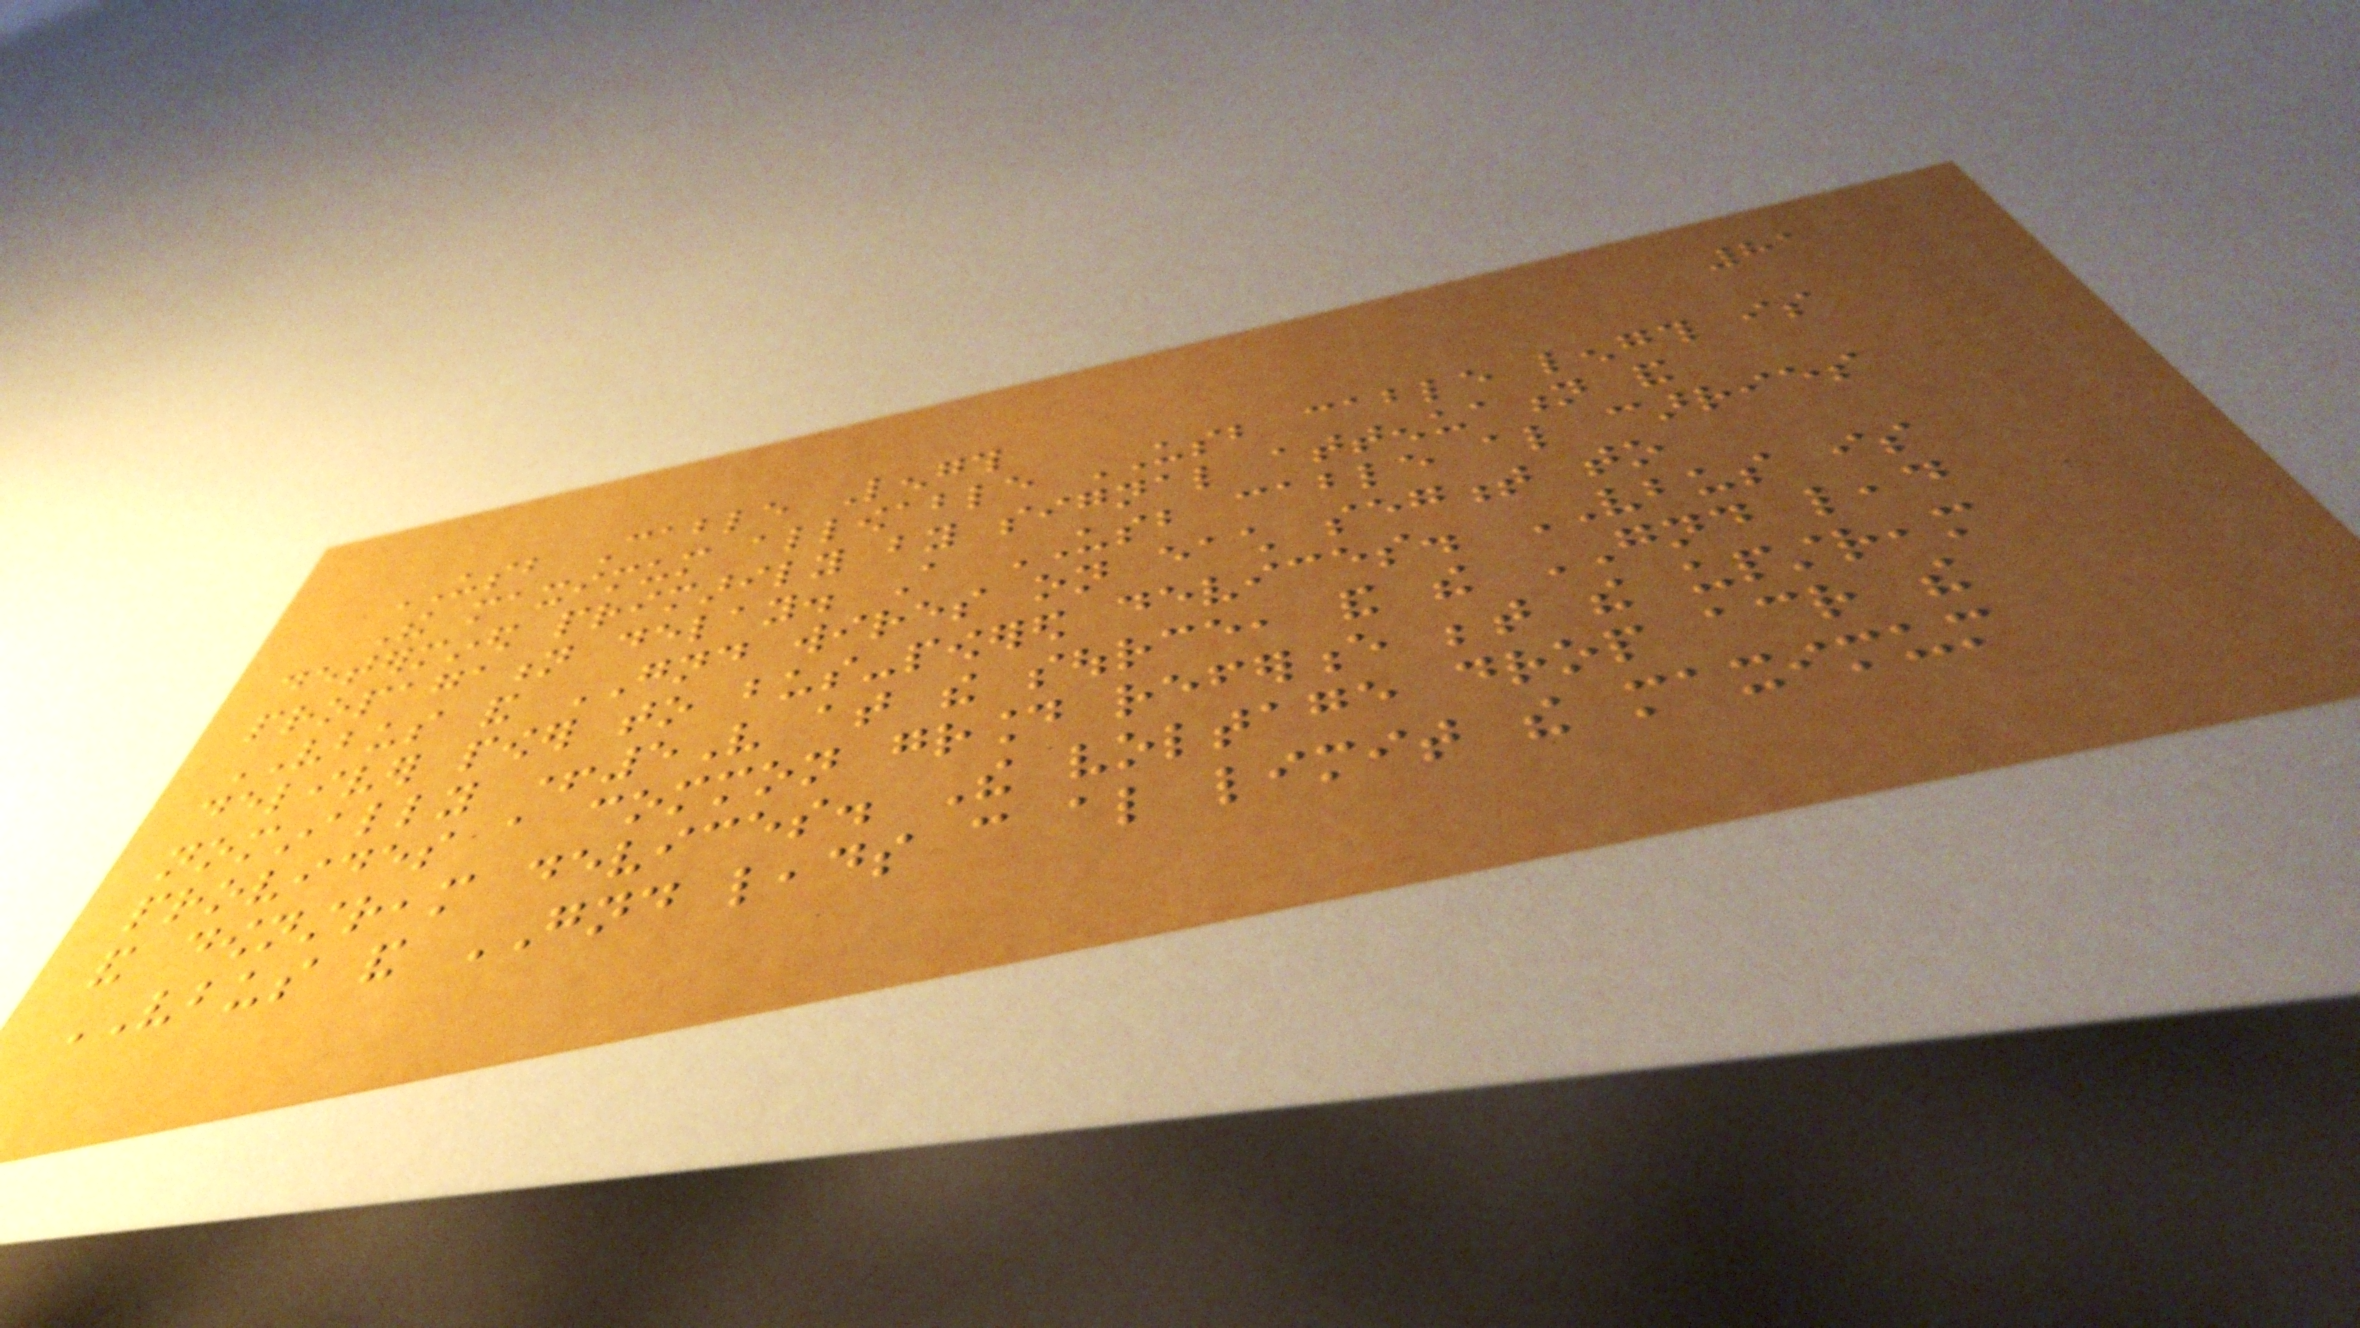81
USB Cable Length
The maximum allowable USB cable length is
determined primarily by signal attenuation and
propagation delay. A USB cable also carries
VBUS and GND wires on each segment to
deliver power to bus-powered devices. VBUS is
nominally +5V at the source, and the GND lead
provides a common ground reference between the upstream
and downstream devices. The voltage drop across the
VBUS and GND leads can also limit the maximum
